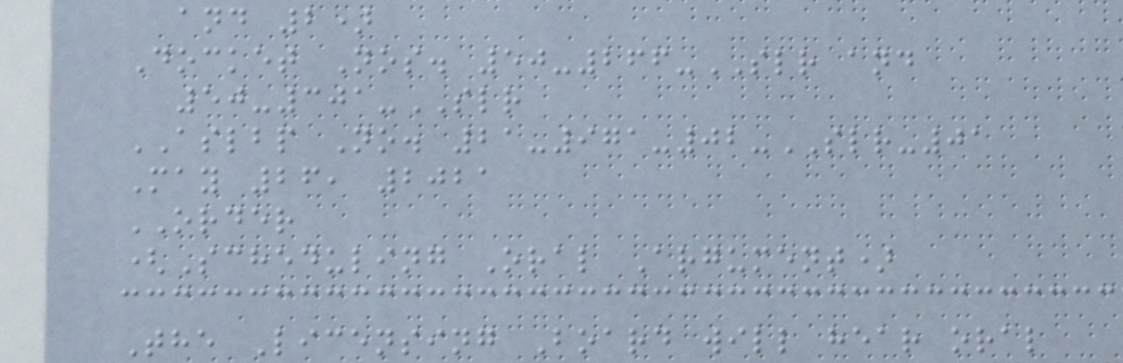and 2)
Docket Nos. 50-266-SLR and
50-301-SLR
ASLBP No. 21-971-02-SLR-01
May 26, 2021
ORDER
(Scheduling Oral Argument)
The Licensing Board will hear oral
